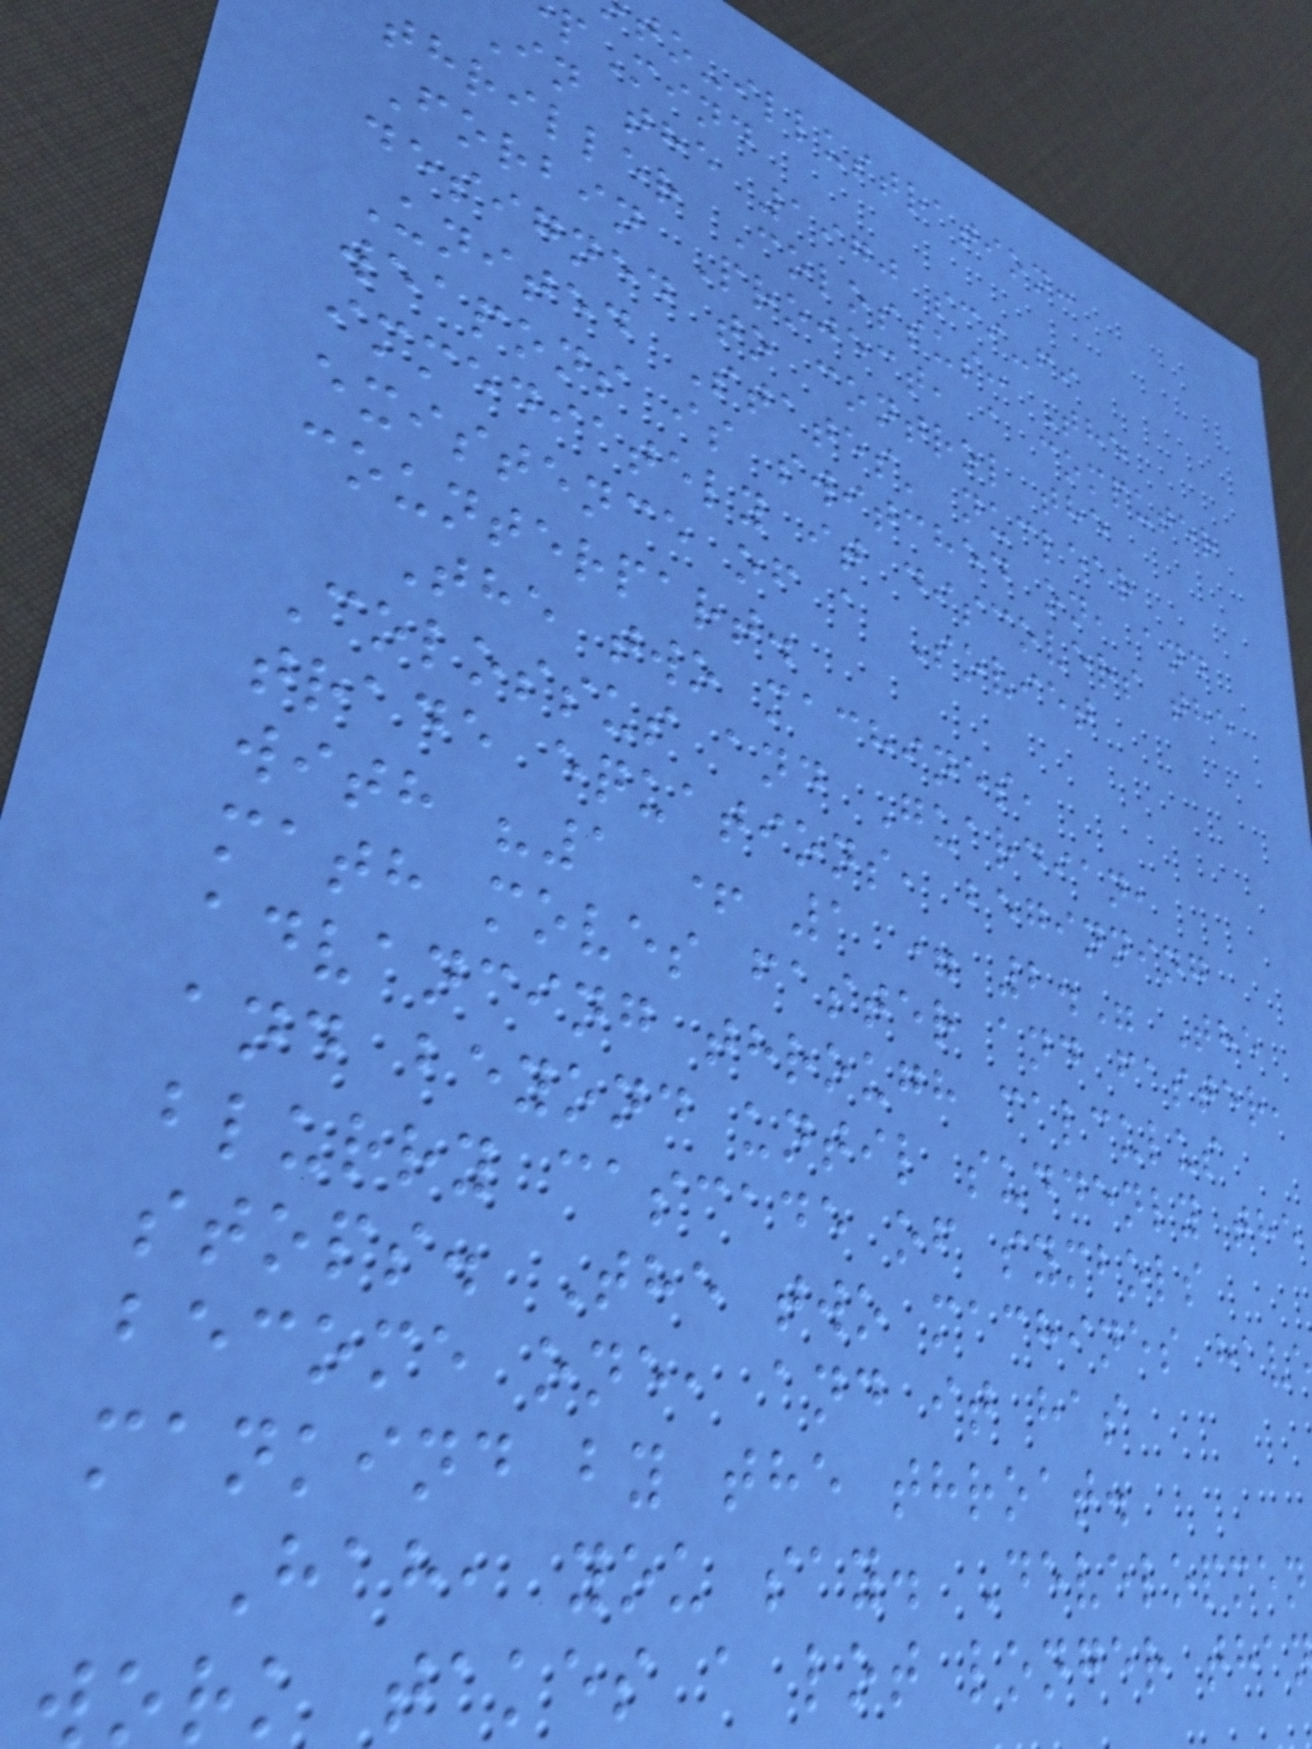to-illustration:
pMind
In the 1970 sci-fi
thriller Colossus: The
Forbin Project, a computer
designed to control the
United States' nuclear
weapons is switched on, and
immediately it discovers the
existence of a Soviet
counterpart.
The two machines,
Colossus and Guardian,
trade equations, beginning
with "1 + 1 = 2." The
math moves faster and faster,
advancing through calculus
and beyond until suddenly the
blurry cascade of symbols
stops. The two machines hav
become one, and it has
mankind by the throat.
Hah, you say. Developmen
ork takes a lot longer tha
